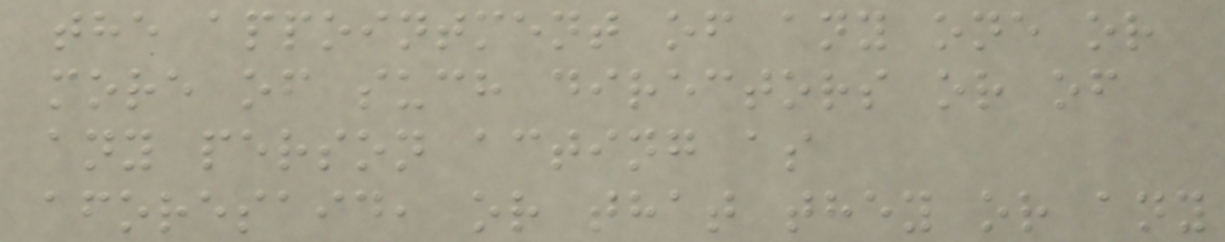the appointment of any one or
more of such directors or of
any person acting as
aforesaid, or that they or any
